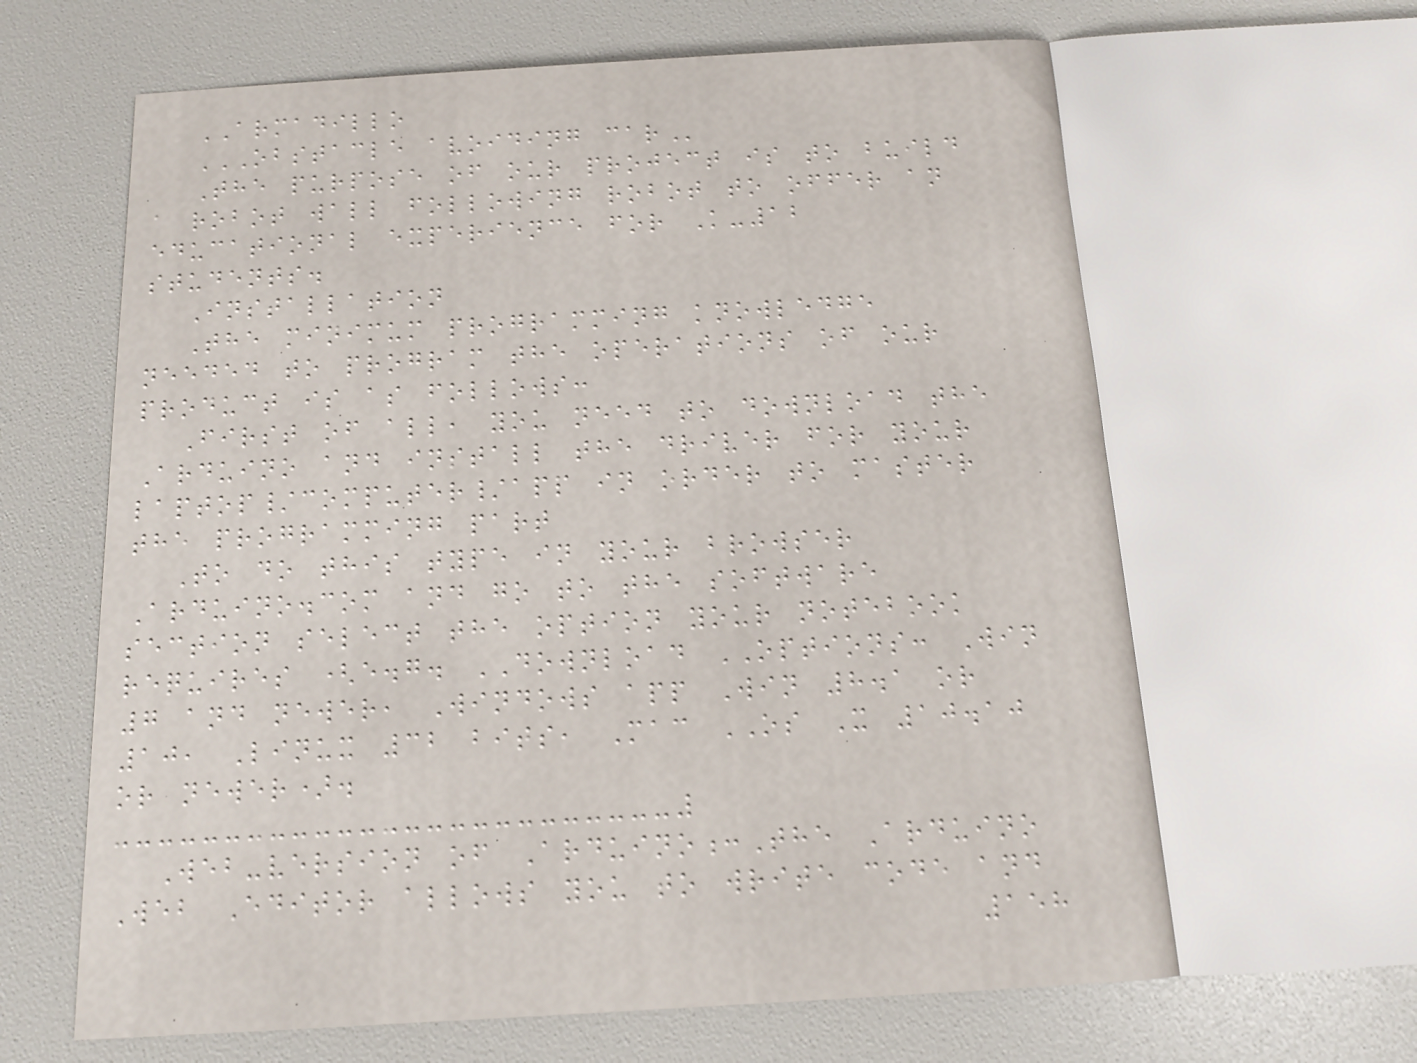ARMADILLO
OBSTACLE AVOIDING CAR
The purpose of our project is to build
a robot wall following robot to offer an
educational experience for K-12
students.
Installation
The minimum programming knowledge
needed to program the operations of our
product is as follows:
First of all, you need to download the
Arduino and install the driver for your
laptop/computer/app in order to master
the programming part
To do this type in your browser
Arduino.com and go to the software
section select the option your notebook
requires (e.g. DOWNLOAD OPTIONS: Win
7 and newer, Windows app Win 8.1 or
10, Linux 32 bits, Mac OS X 10.10
or newer).
Web-version of Arduino:The Arduino
Web Editor allows you to write code and
158
